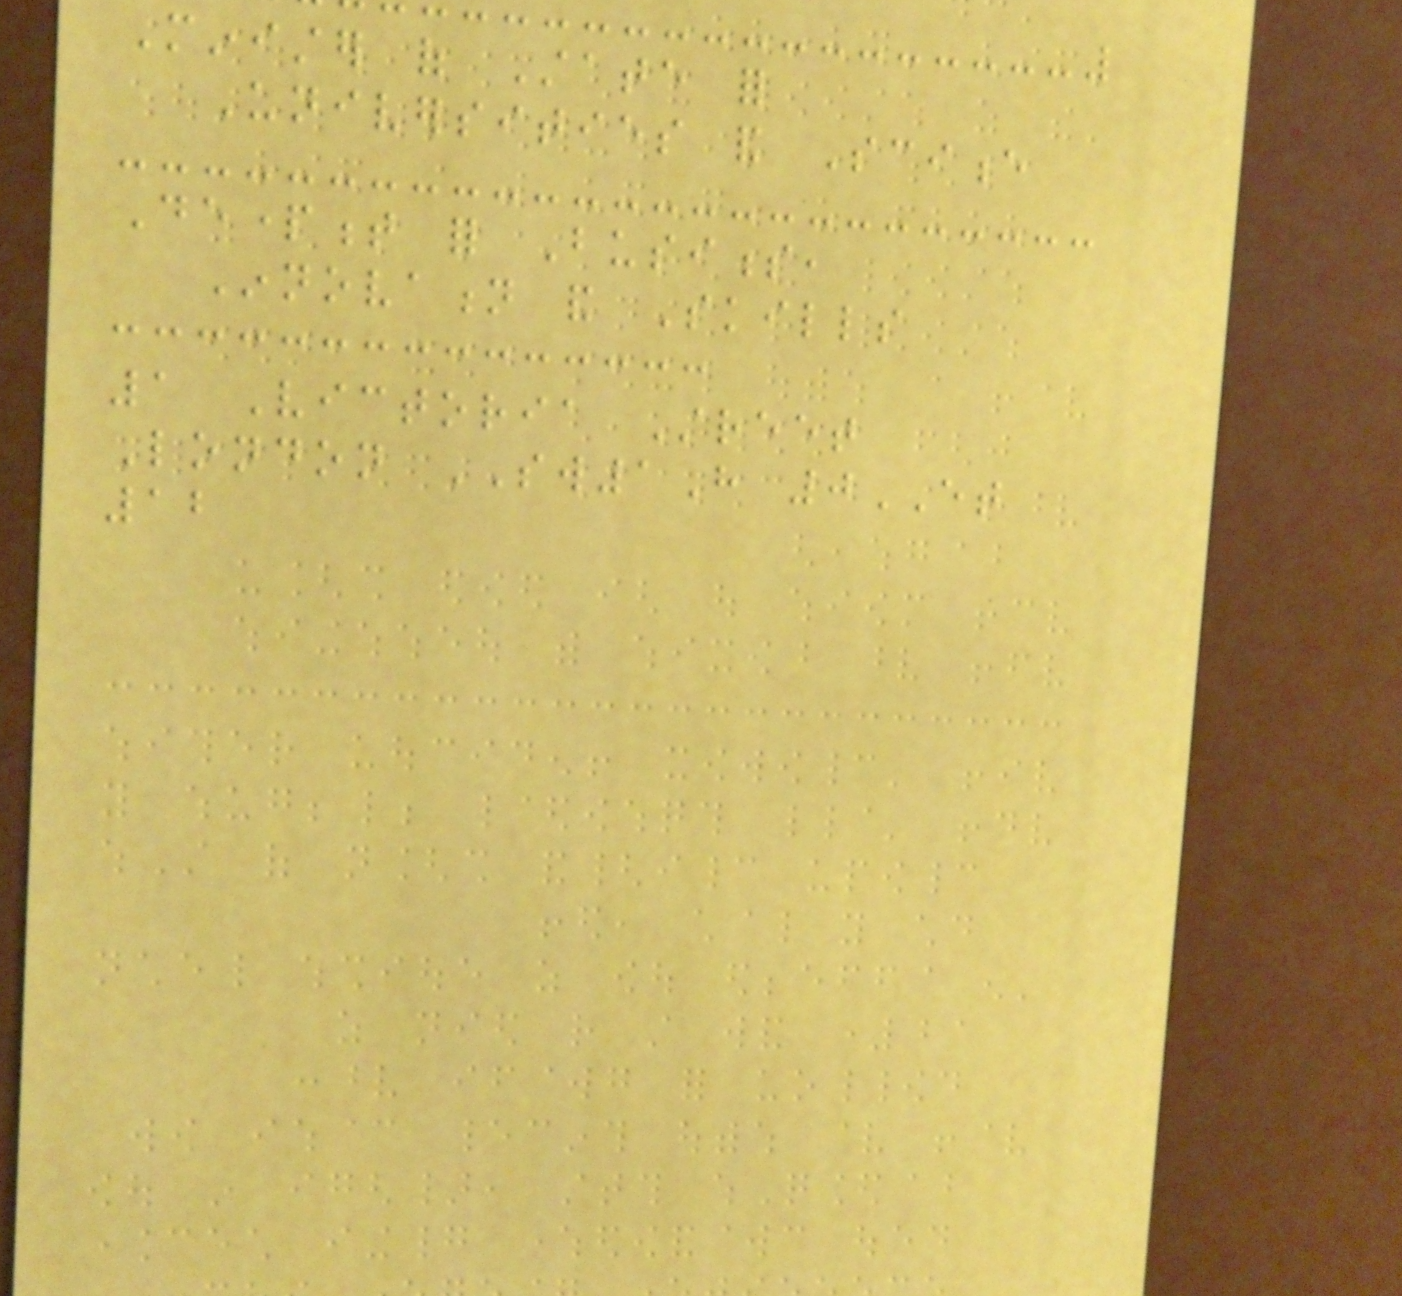Minister of State for
Universities and Science
Department for Business,
Innovation and Skills
1 Victoria Street
London SW1H 0ET
12
